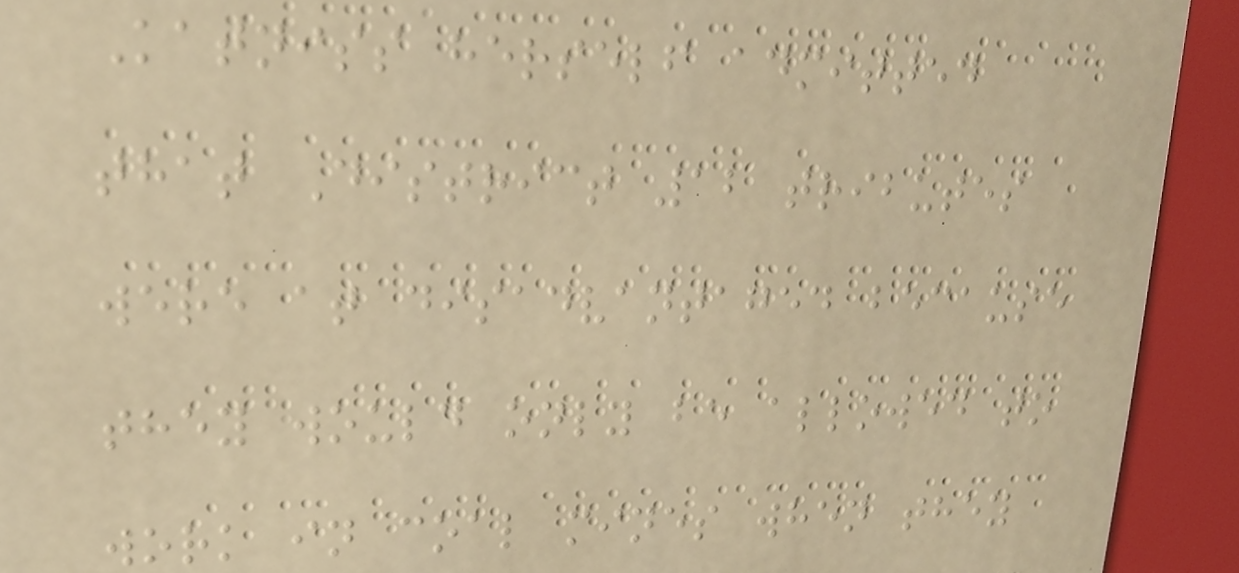Katniss herself admitted
that District 12 tributes
were at disadvantaged because
they would only be allowed to
work in coal mines when they
